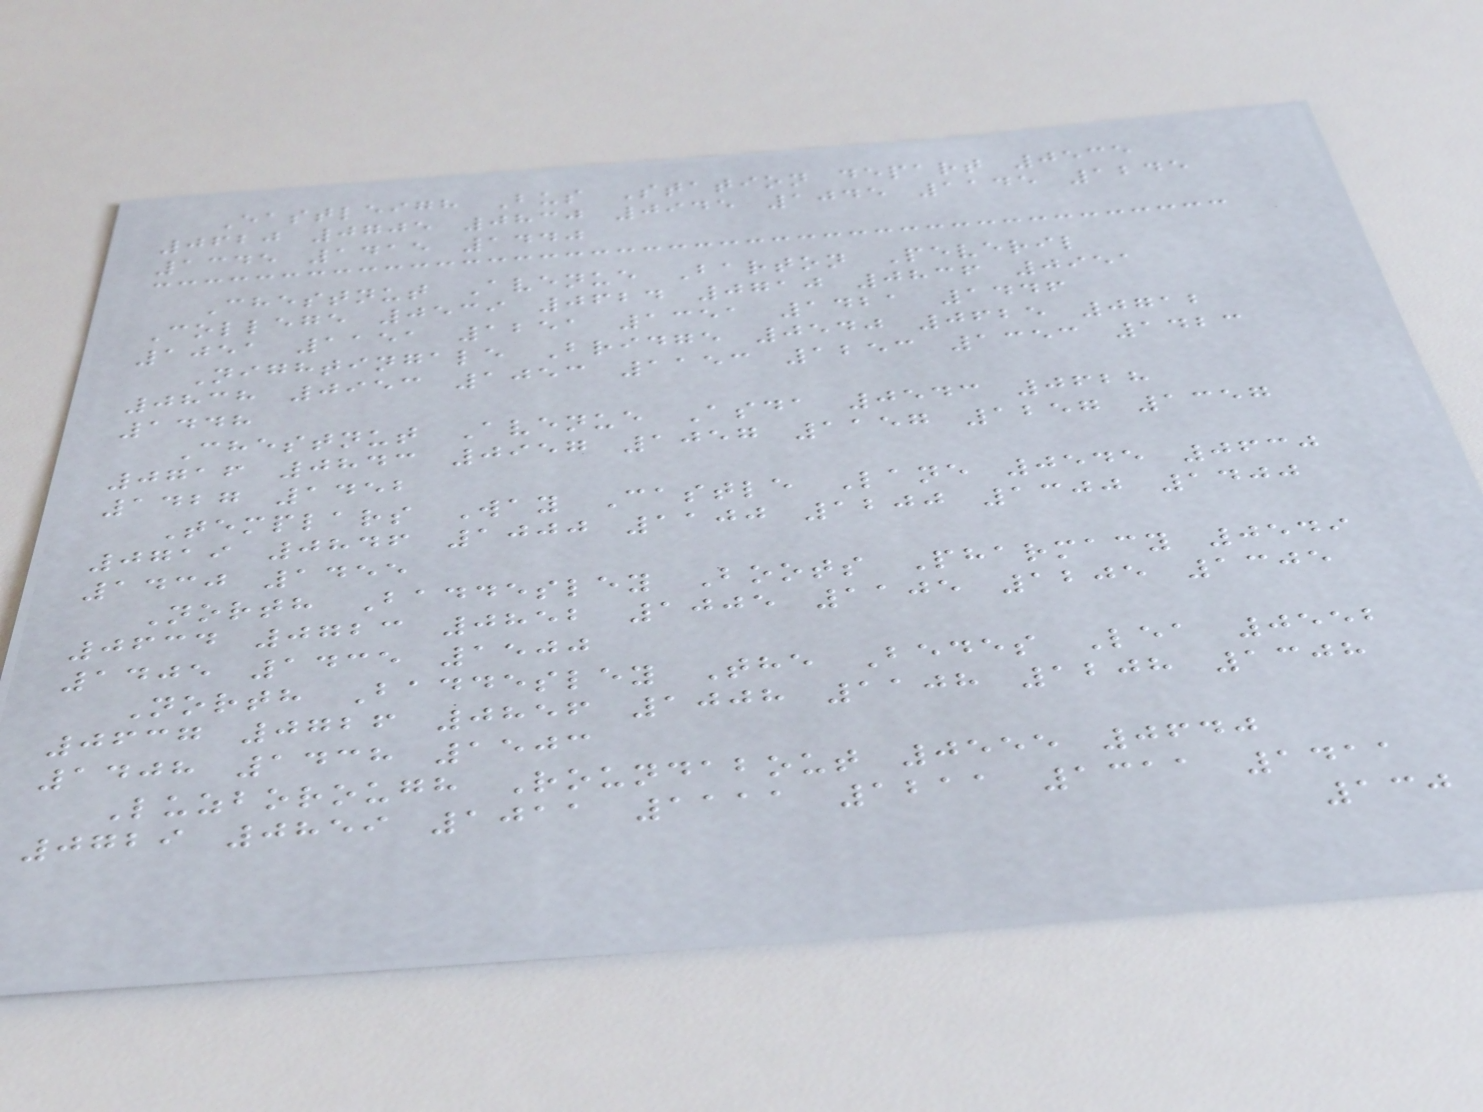Eastleigh Bus Station depart 0535
0620 0705 0830 0945 1045 1145 1245
1345 1415 1440
Chestnut Avenue Barton Peveril
College 0539 0624 0710 0836 0951
1051 1151 1251 1351 1421 1446
Nightingale Bridge 0540 0625 0712
0838 0953 1053 1153 1253 1353 1423
1448
Chestnut Avenue Asda 0543 0628
0716 0843 0957 1057 1157 1257 1357
1427 1452
Templars Way Castle Lane 0545 0630
0719 0846 1000 1100 1200 1300 1400
1430 1455
North Baddesley Boots Pharmacy 0549
0634 0723 0852 1005 1105 1205 1305
1405 1435 1500
North Baddesley The Bedes Lea 0552
0637 0726 0856 1008 1108 1208 1308
1408 1438 1503
Luzborough Roundabout 0555 0640
0729 0859 1011 1111 1211 1311 1411
130
